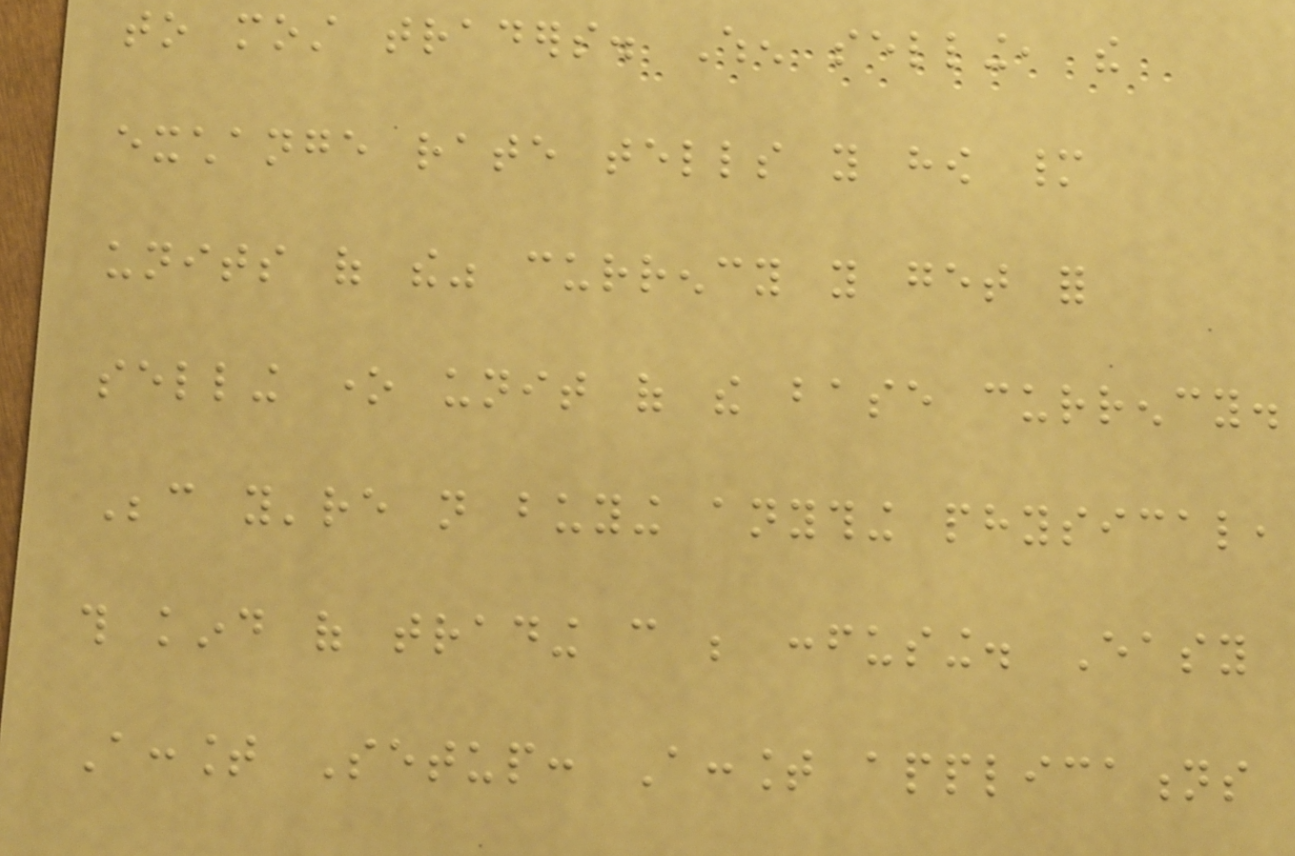to most traders. When selling, the
exchange rate tells you how many
units of the" currency you get for
selling one unit of the base currency.
Because you're not buying anything physical,
this kind of trading can be confusing. Easy
Account Setup: Account applications
